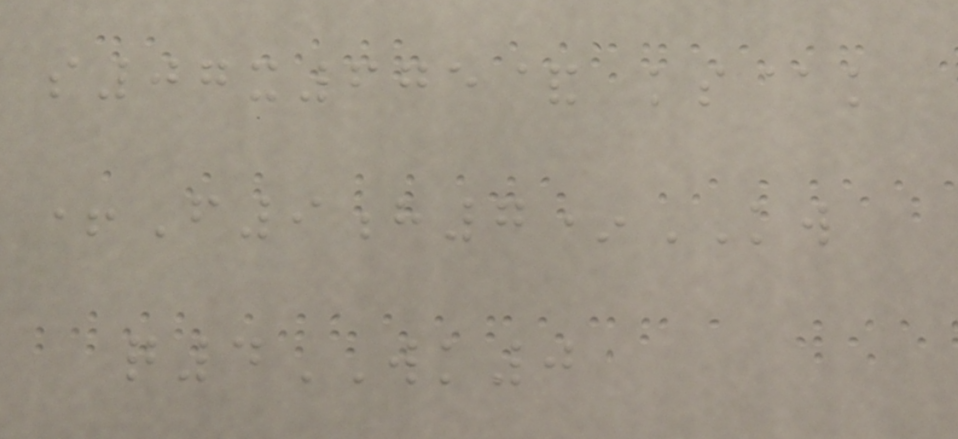s07x675& ks@k
+F9h7*KW
q4WK0
